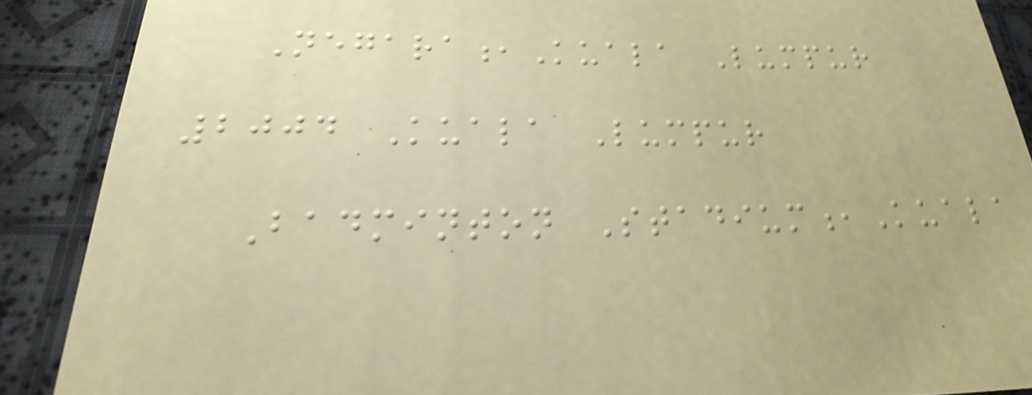Negara,Kuala Lumpur
2004 Kuala Lumpur
Badminton Stadium,Kuala
